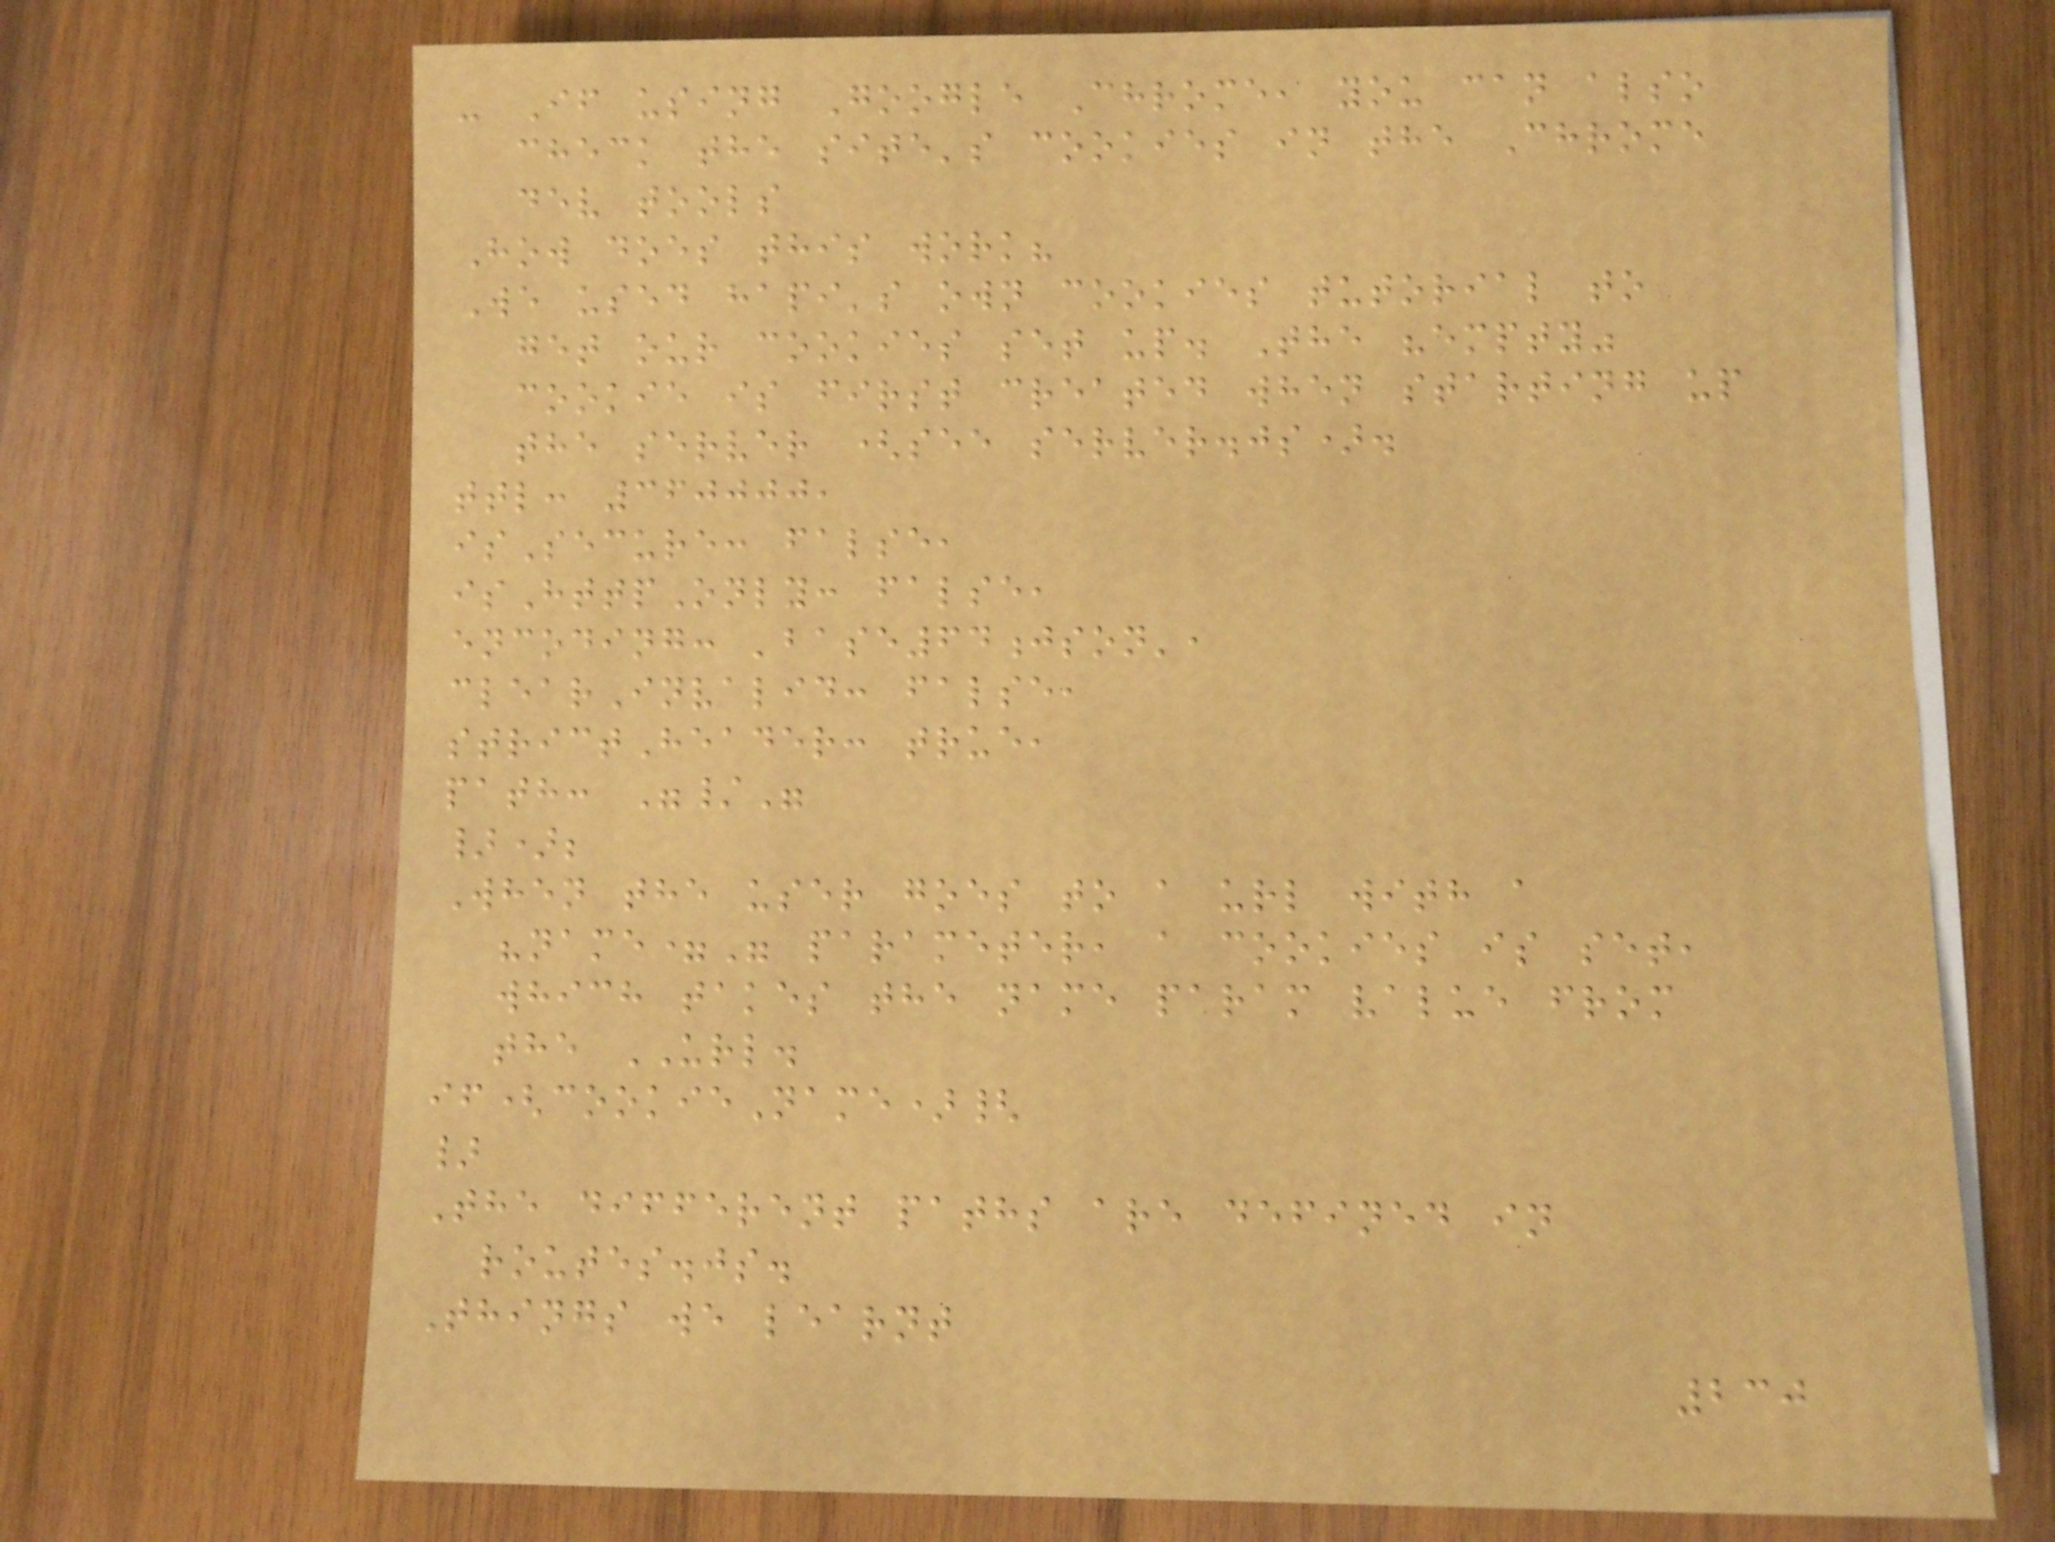- If using Google Chrome, you can also
check the site's cookies in the Chrome
dev tools
How does this work?
We used hapi's own cookies tutorial to
get our cookies set up. The "empty"
cookie is first created when starting up
the server (see server.js).
ttl: 360000,
isSecure: false,
isHttpOnly: false,
encoding: 'base64json',
clearInvalid: false,
strictHeader: true,
path: "/"
});
When the user goes to a url with a
"name=" parameter, a cookies is set,
which takes the name param value from
the URL.
if(cookieName){
}
The different paths are defined in
routes.js.
Things we learnt
230
